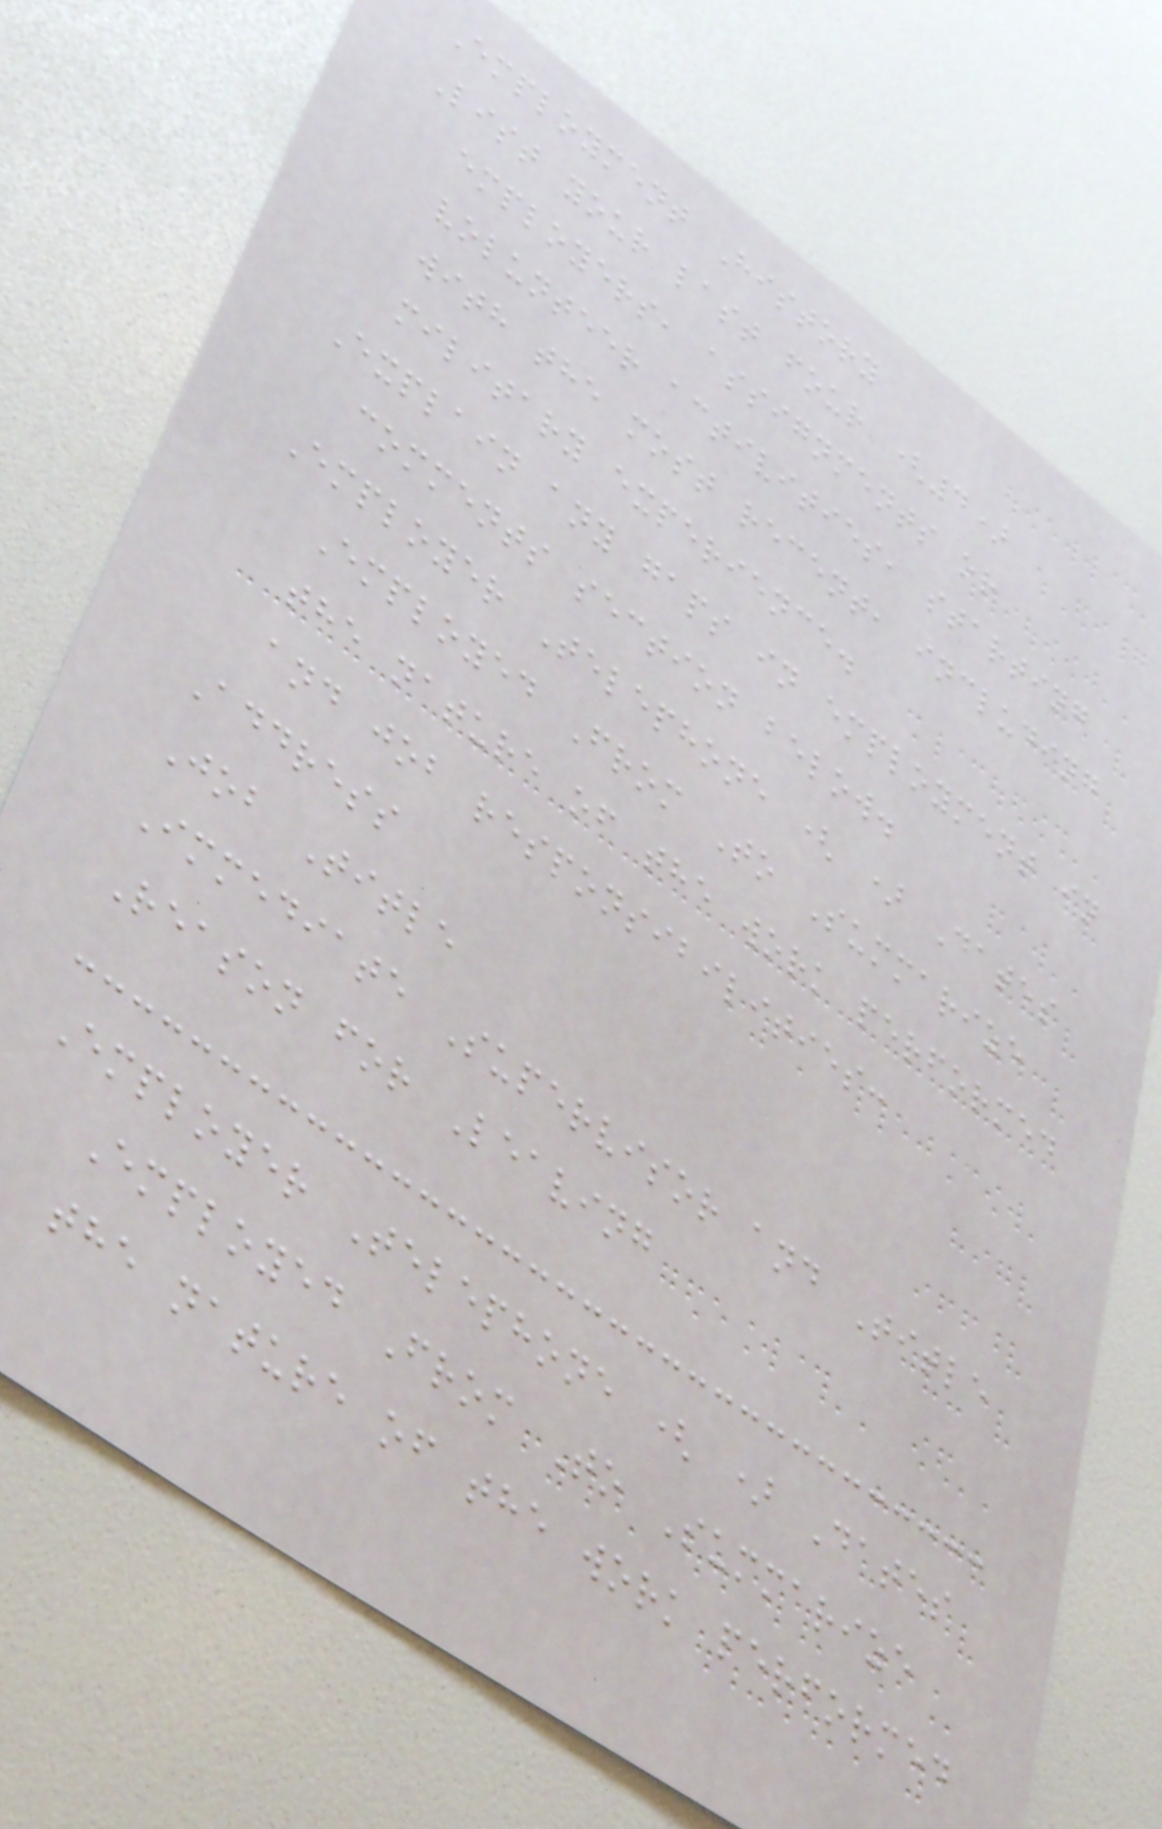Employment History
List your last four (4)
employers, assignments or
volunteer activities, starting
with the most recent, including
military experience.
Explain any gaps in employment in
comments section below.
Employer Telephone ( ) Dates
Employed From To Summarize
the nature of the work performed
and job responsibilities:
Address
Job Title
Immediate Supervisor and Title
Reason for Leaving
Employer Telephone ( ) Dates
Employed From To Summarize
the nature of the work performed
